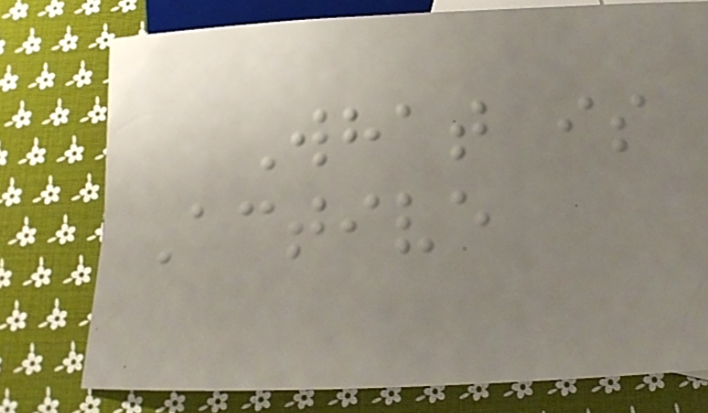What is
Active
